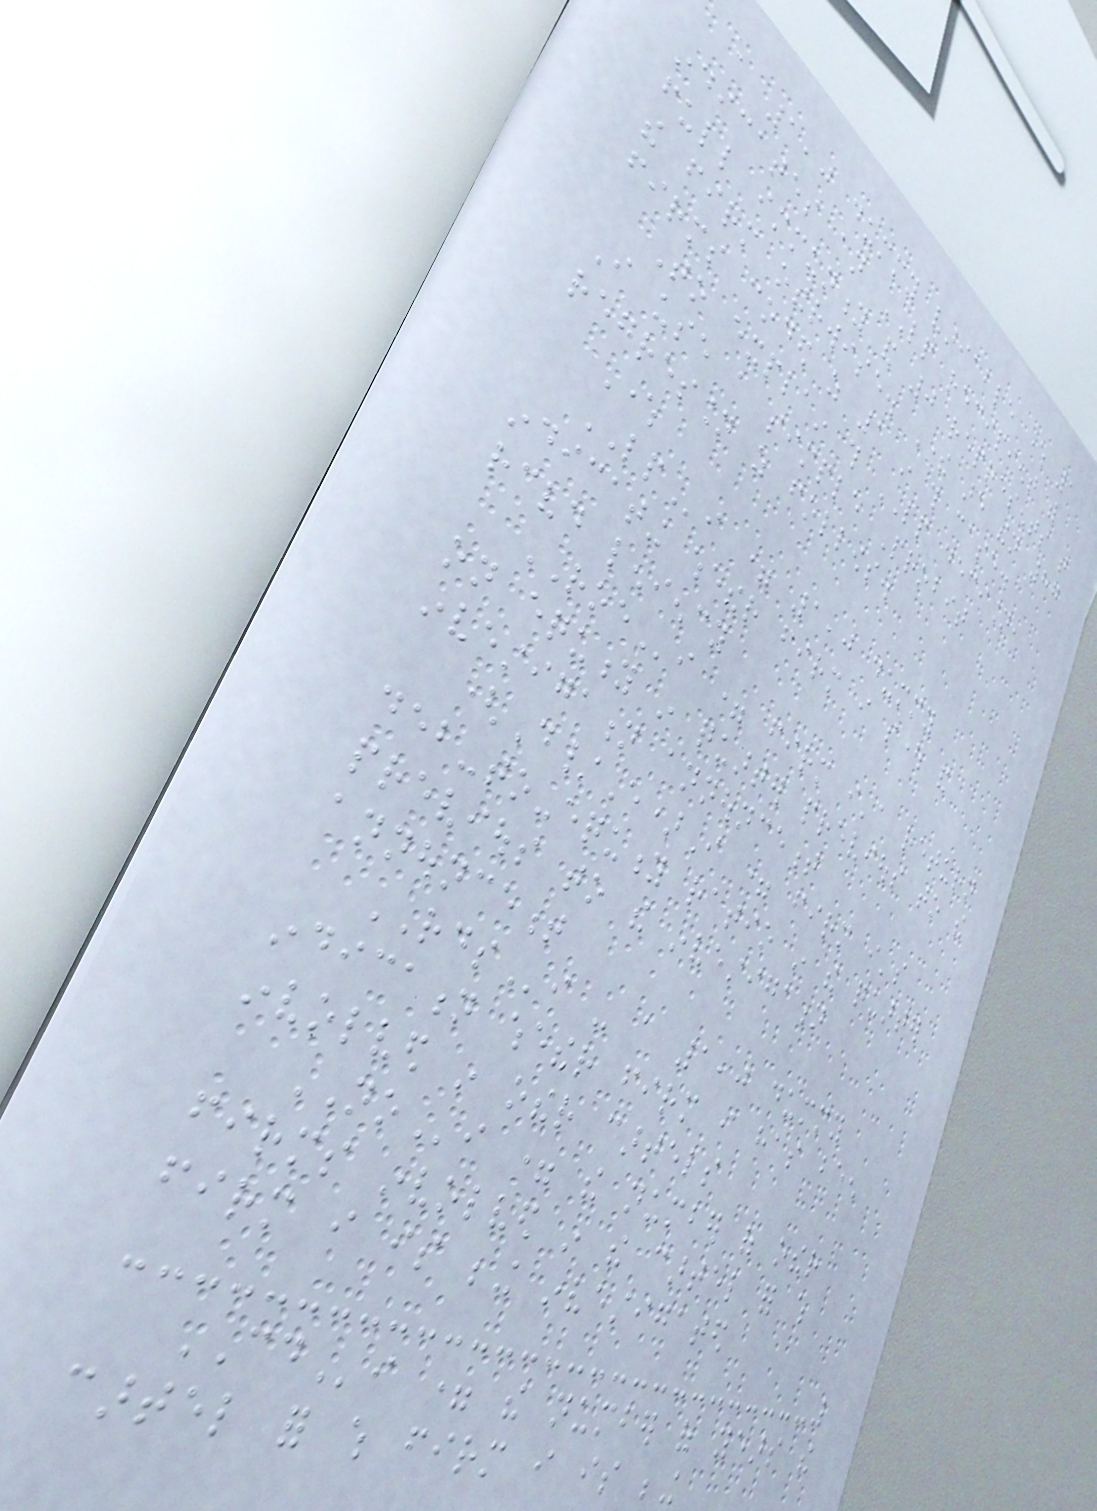a 1,0 dummy variable where 1
indicates an LP recipient with
full immunity and 0 represents that
the firm otherwise. There are then 87
firms coded as 1 in this case.
To explain this LP decision,
I use a simple Probit
regression as follows.
Where
LPi = 1,0 dummy
indicating whether firm i sought and
received leniency
ROEi = firm i'a return
on equity in quarter previous to the
investigation announcement
(D/E)I = firm i's
deb-to-equity ratio in the quarter
previous to the investigation
announcement
RDSi - a 1,0 dummy
indication whether firm i has been
involved in other cartels
NOi = the number of other
firms involved in the cartel for which
firm i is being investigated
CDi = the number of years the
cartel for which firm i is being
